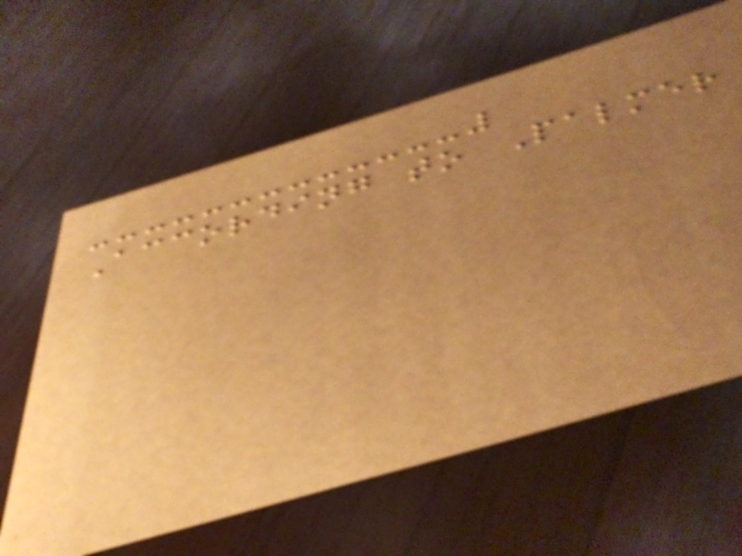According to Palmer
